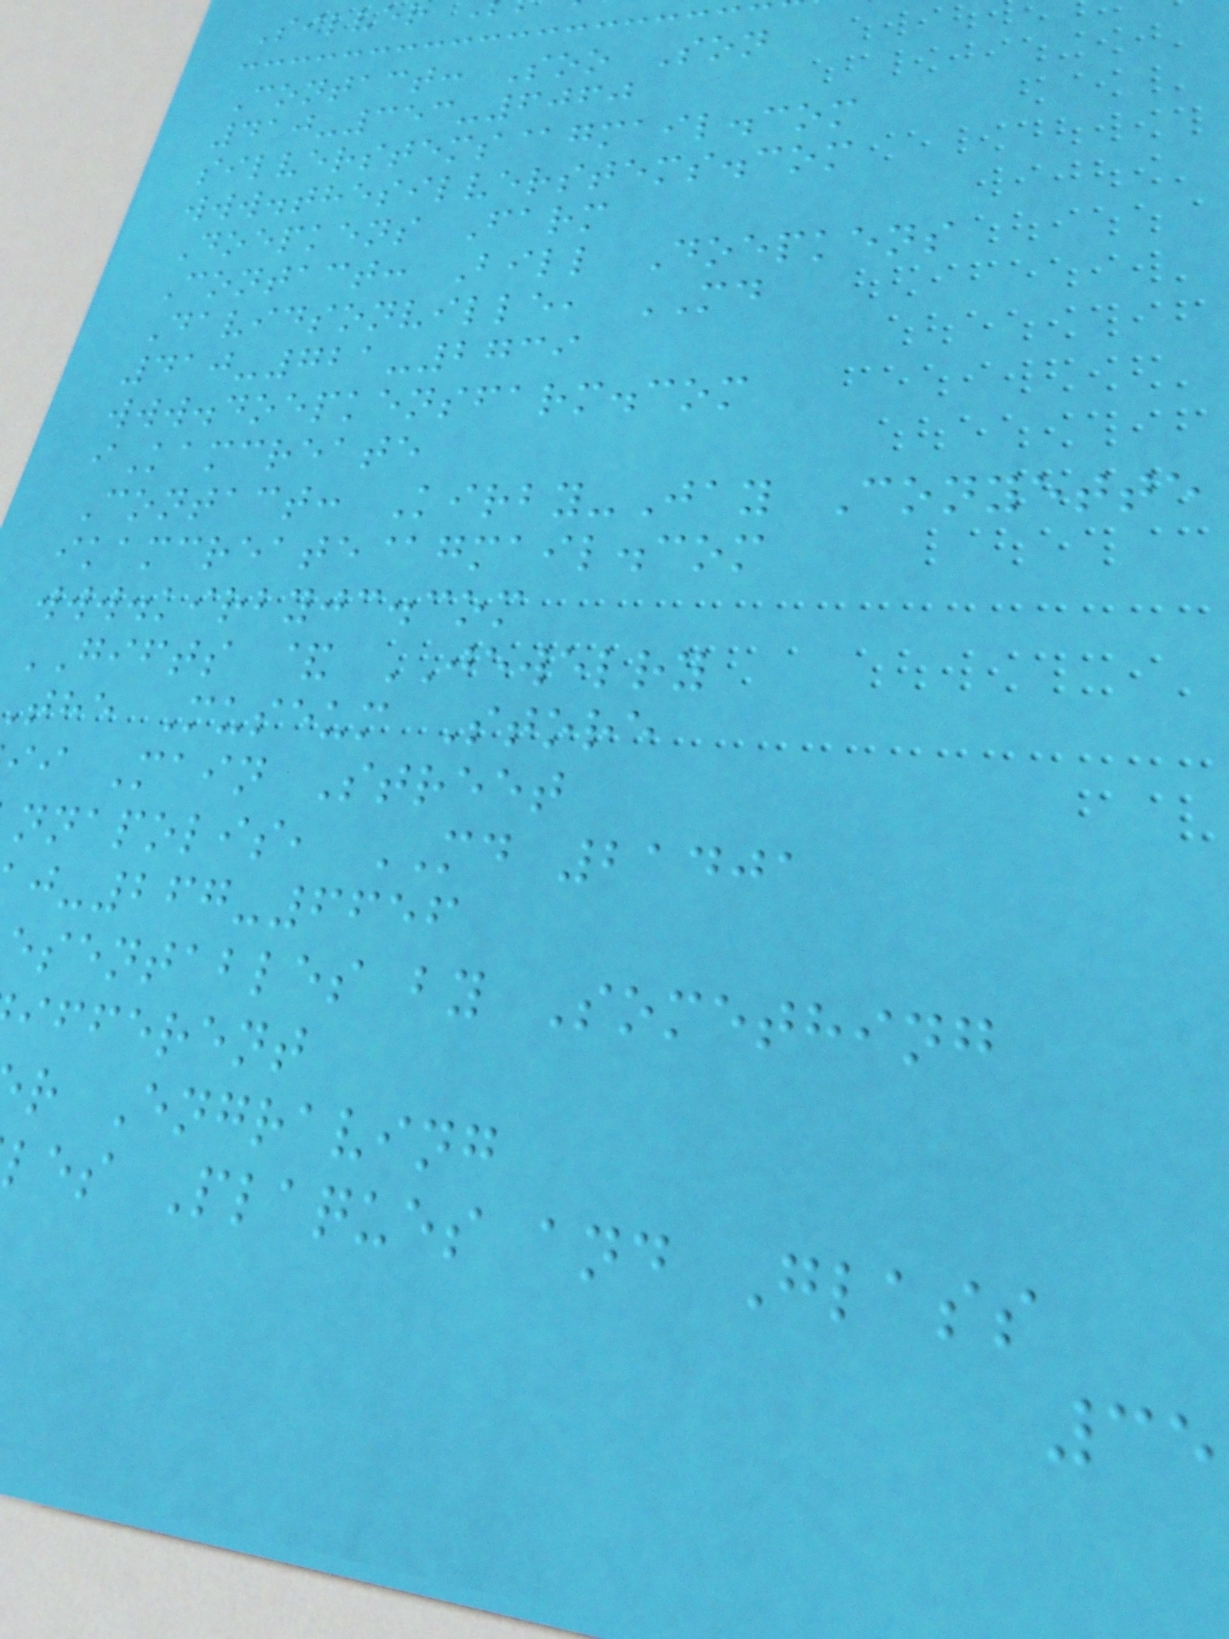Silve
Contact: Soo Son
410-353-6060
silverstems@gmail.com
www.thesilverstems.com
Doepkens Farm
Contact: Bill Doepkens
Davidsonville, MD
410-721-2739
www.doepkensfarm.com
iKamcreate
Contact: Kirby-Jay Conyette
ikamcreate@gmail.com
www.kirbyjc.com
GIFTS & JEWELRY
the Museum Store
ii Main Street
nnapolis, MD 21401
-267-6656
esentables by Something
ifferent
r Engraving
les Plaques and Glass
35
